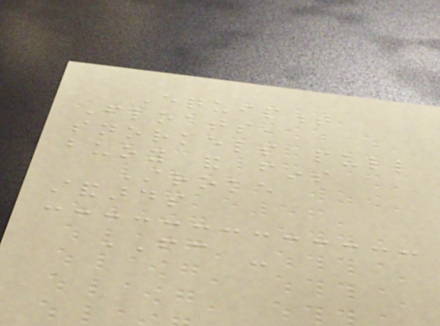Equipment
Floats,
snorkels pull
buoy and fins
Stroke
standards
FC -
